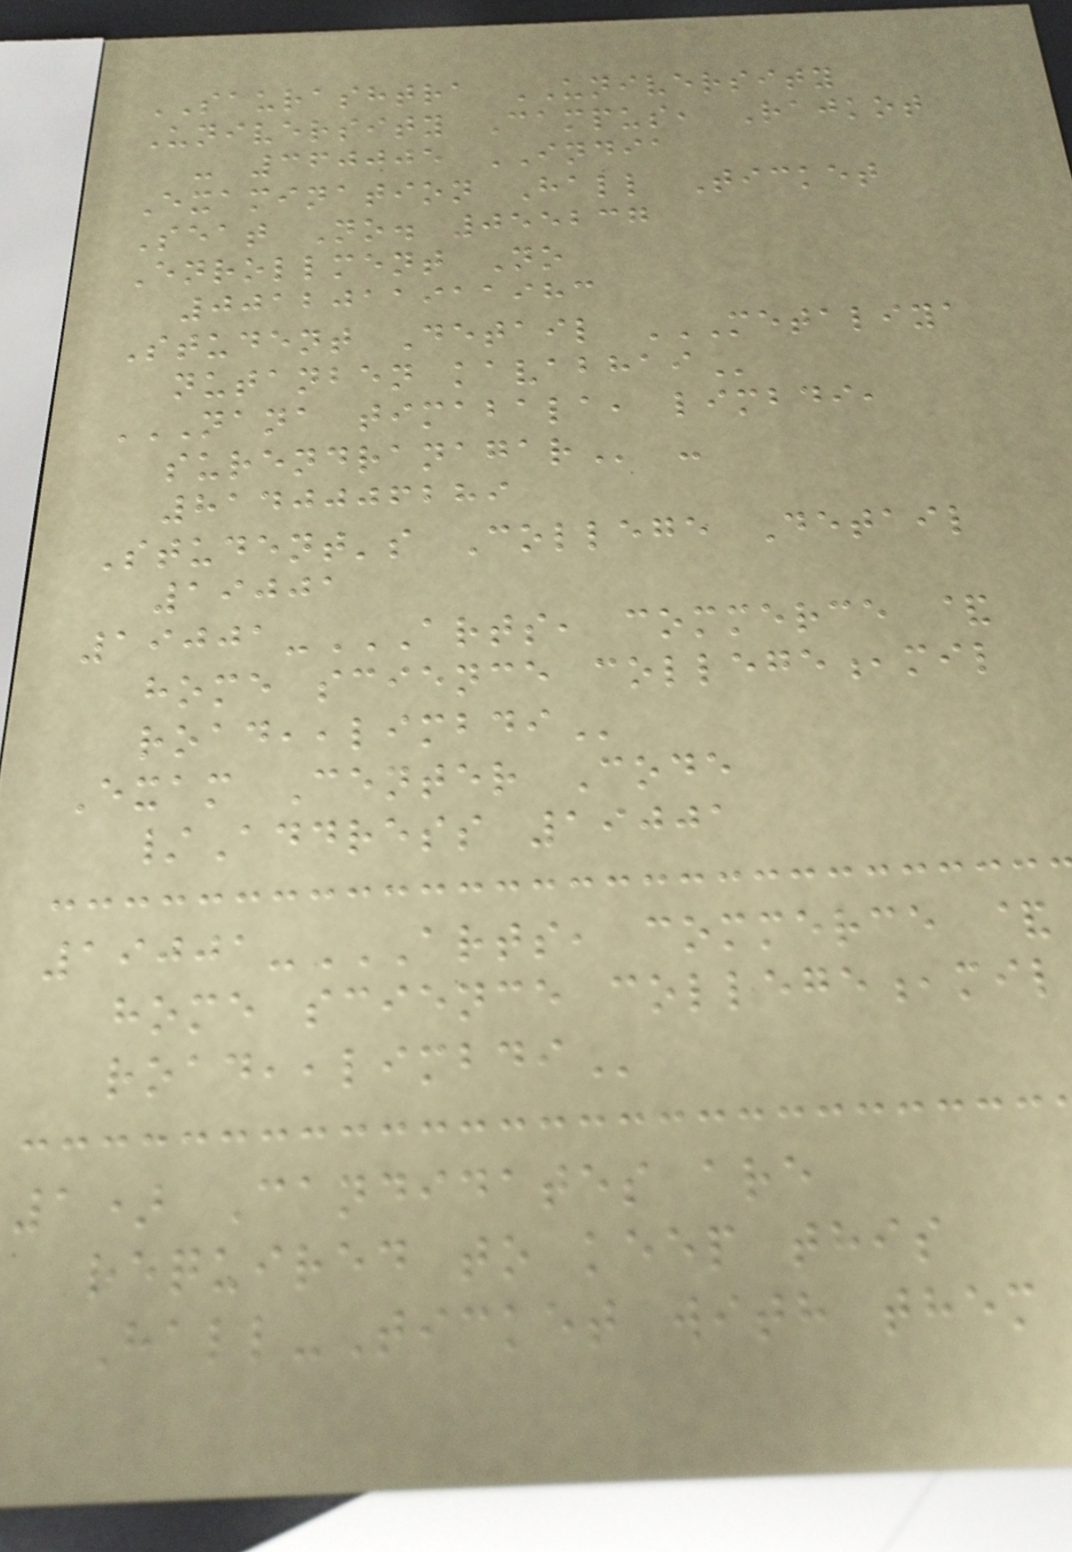SAURASHTRA UNIVERSITY
University Campus, Rajkot
- 360005 INDIA
Examination Hall Ticket
Seat No. 055237
Enrollment No
0012011911983
Student Detail METALIYA
NUTANBEN KAVABHAI
NANA TIMABALA, LIMBDI,
SURENDRANAGAR -
8140006289
Student's College Detail
19001
19001-ARTS, COMMERCE &
HOME SCIENCE COLLEGE,MIL
ROAD,,LIMBDI
Exam Center Code
/Address 19001
19001-ARTS, COMMERCE &
HOME SCIENCE COLLEGE,MIL
ROAD,,LIMBDI
1) Candidates are
required to keep this
Hall-Ticket with them
